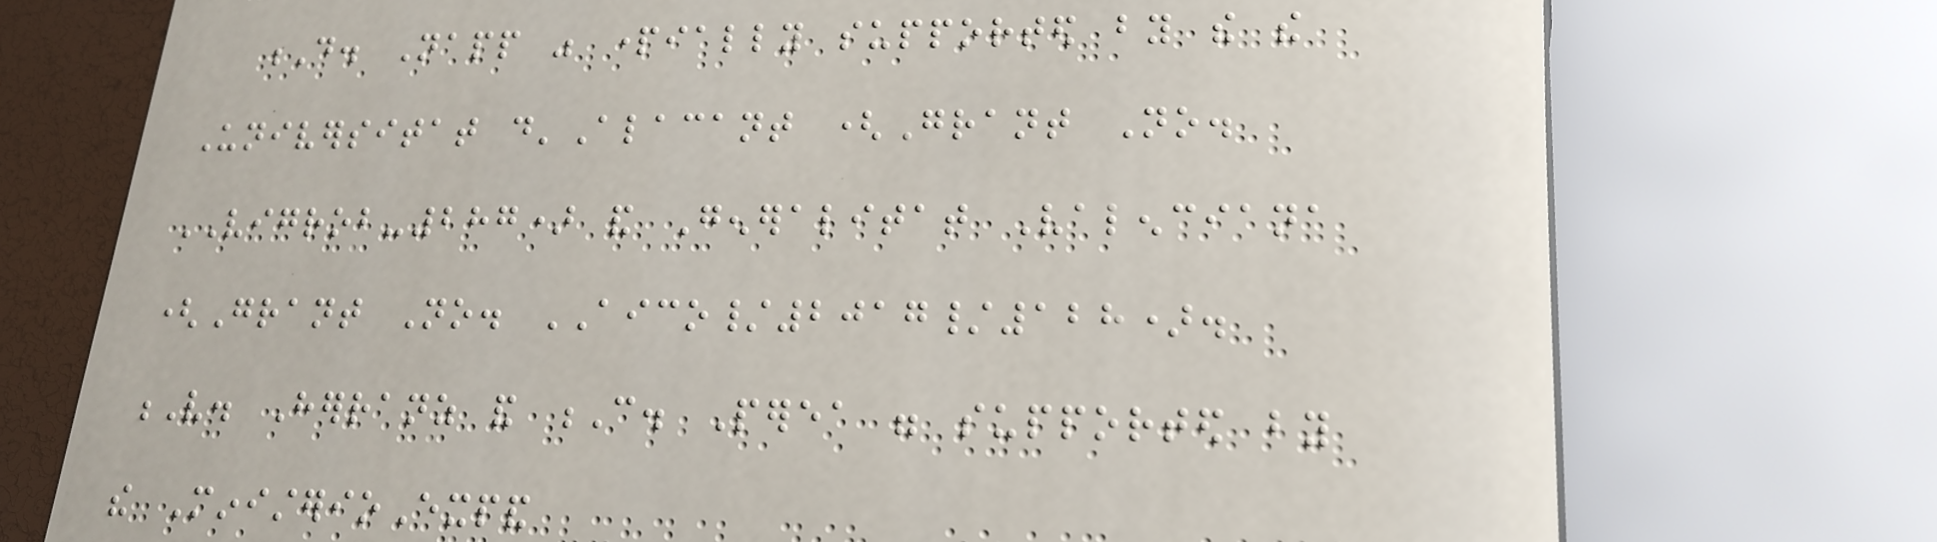D. Napp was partially supported by the the
Universitat d'Alacant (Grant No.
VIGROB-287) and Generalitat Valenciana
(Grant No. AICO/2017/128).
V. Herranz and C. Perea were supported by
the MinisterioExpand
